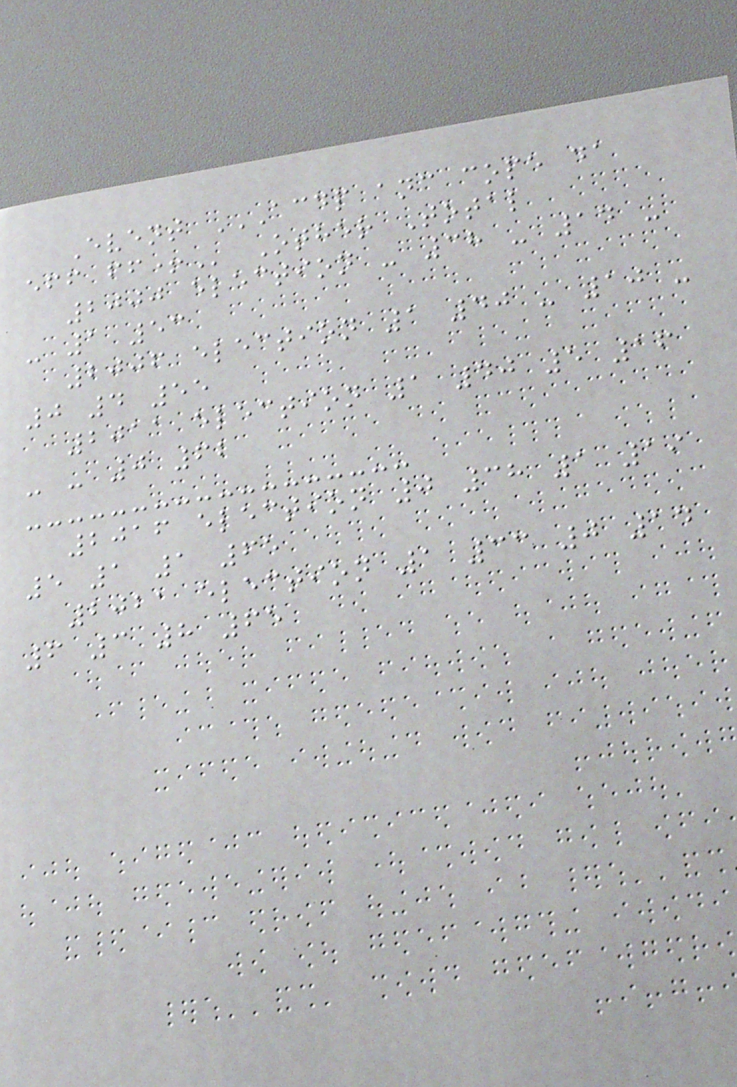Event ACDP ANC COPE DA
EFF FF+ Other Total
2000 election - 38 - 14 -
- 1 53
2006 election 1 40 - 10 -
0 4 55
2011 election 1 40 5 16
- - 0 62
2016 election 0 38 1 19
5 1 1 65
2021 election 1 33 0 14
6 3 8 65
